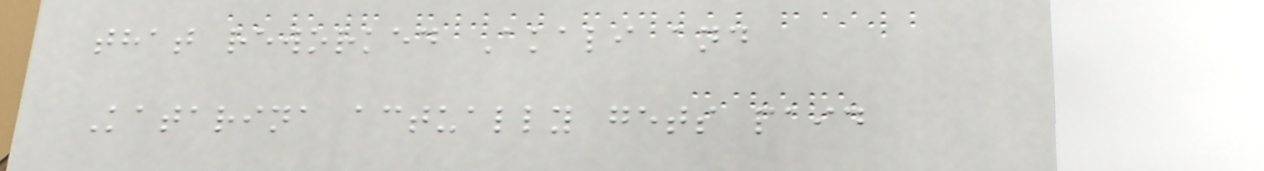that reworked Akali and
Katarina actually gets paid
